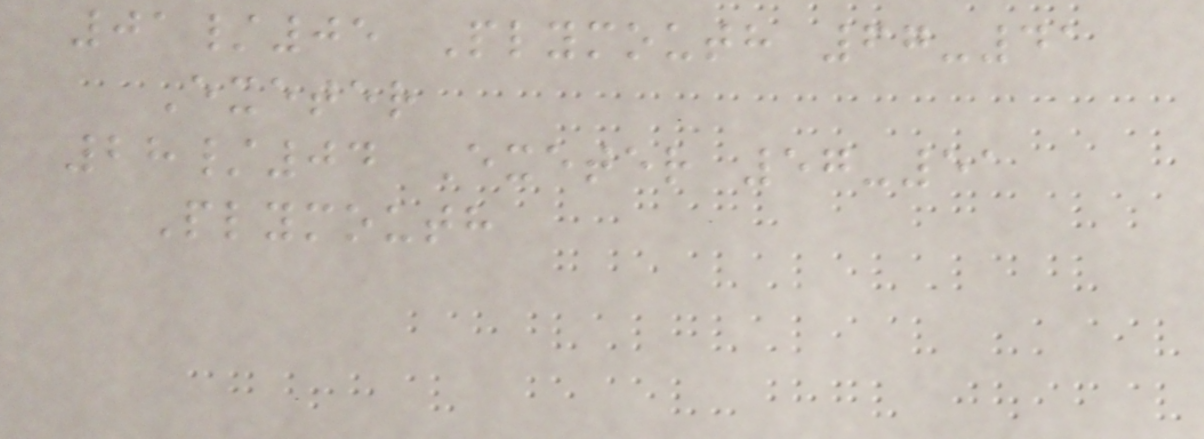01/05 Plymouth 67-41
Exeter
28/04 Exeter 57-51
Plymouth
